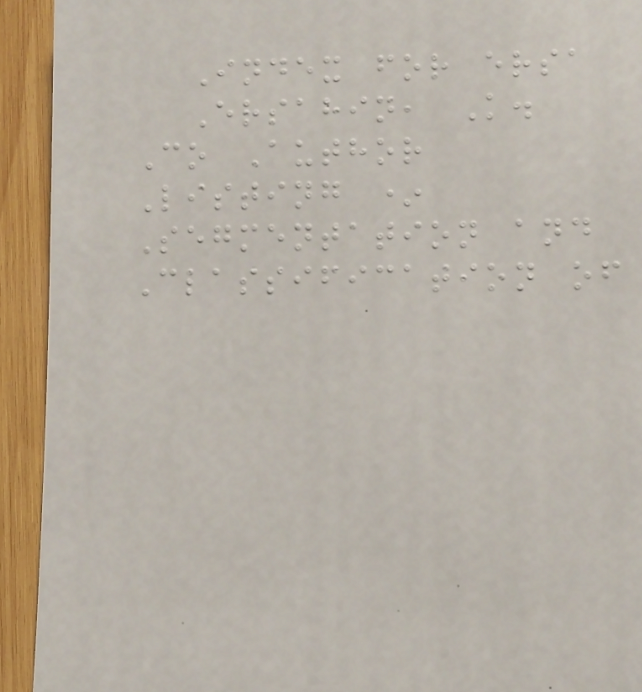Index for ersa
Ersahin, K.
Co Author
Listing *
Segmentation and
Classification of
